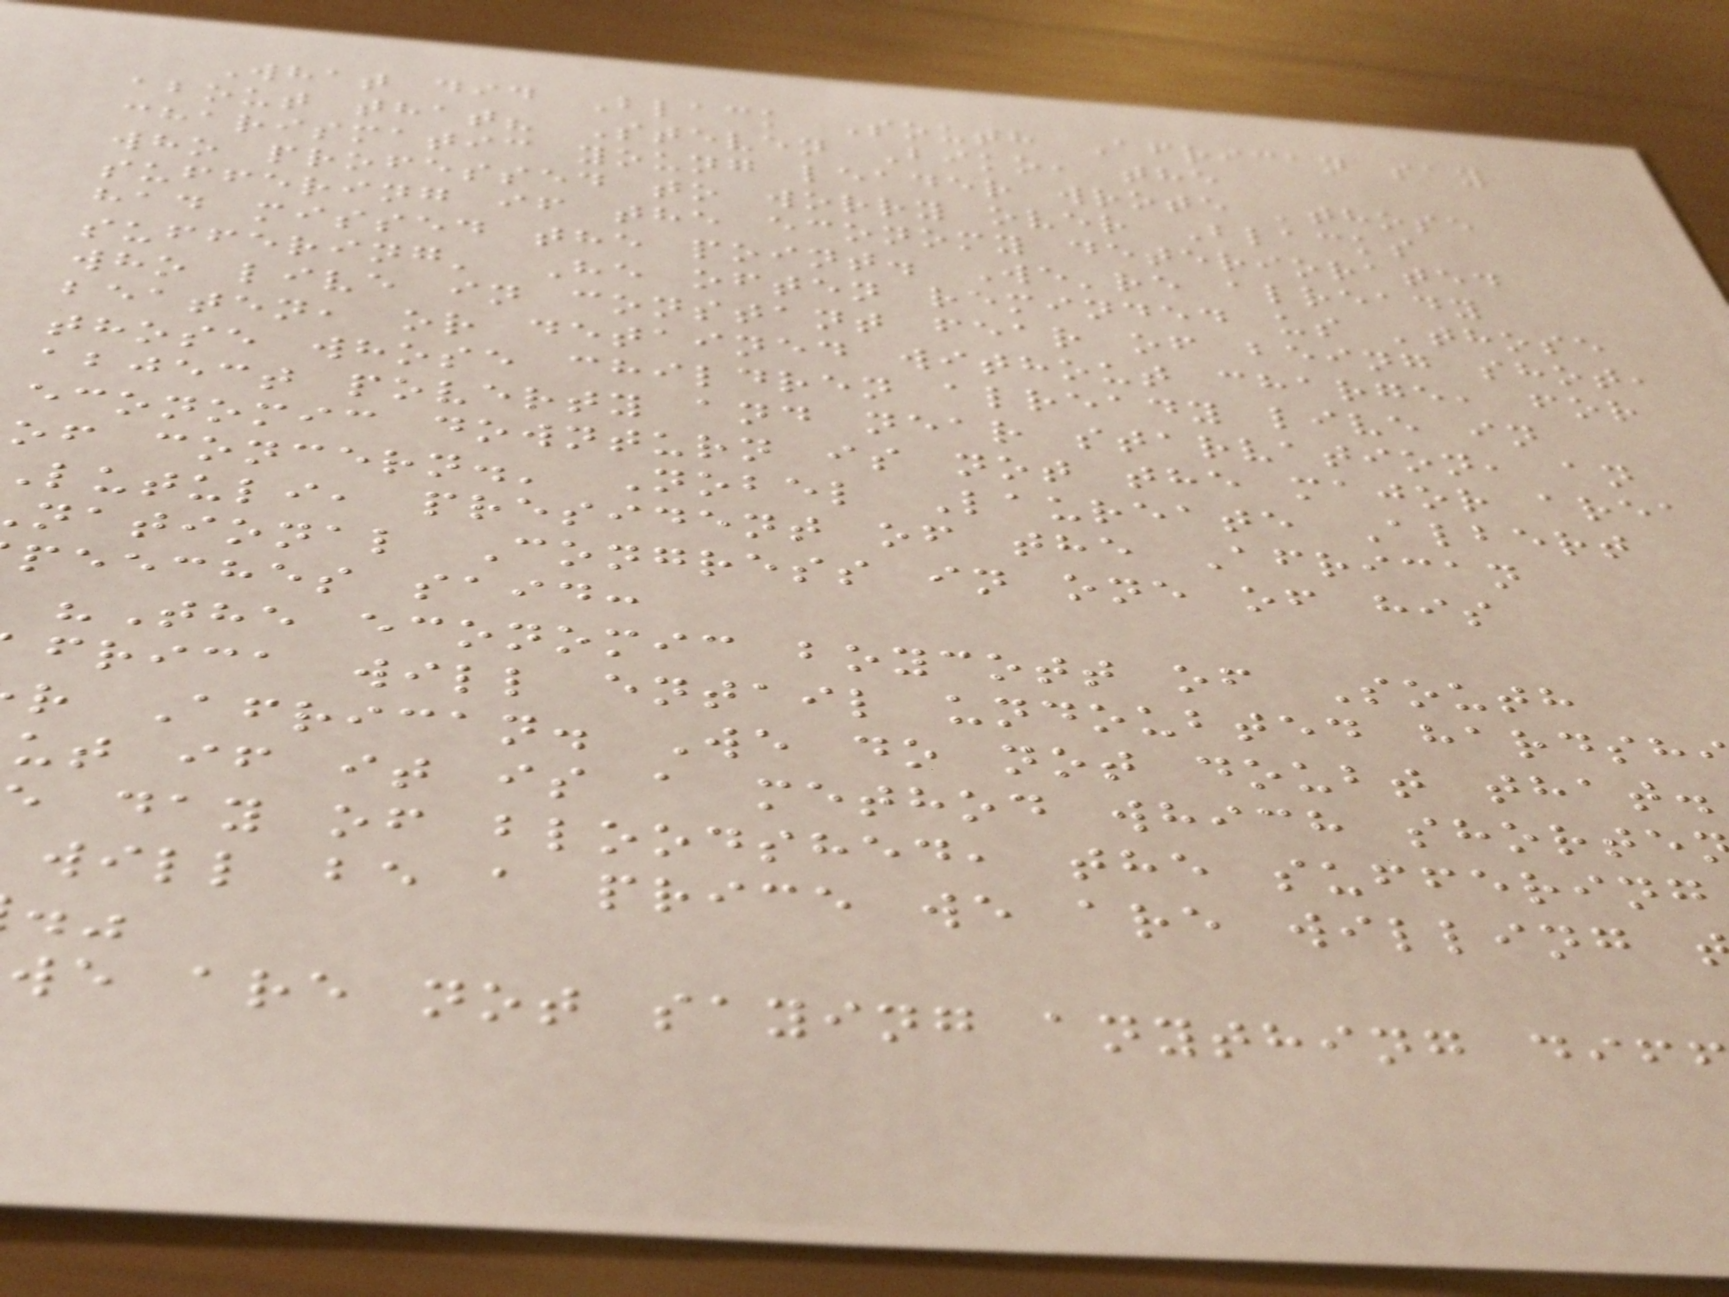What did Black South African say
about that? Steven Biko, the
charismatic young leader wrote 'those
who professed to worry over Blacks
suffering if the economy deteriorated
had missed the point. We're already
suffering' He often reminded us 'those
who live in constant fear of being shot,
beaten, or detained without charge, for
those whose children already live in
abject poverty and near starvation, an
economic downturn is not the major area
of concern.' Nobel Laureate Albert
lutuli, president of the African
national Congress in one of his
peeches said:
"The economic boycott of South
frica will entail undoubted hardsh
r African. We do not doubt that.
ut if it is a method which shorte
day of bloodshed, the suffering
will be a price we are willing
we are not saying anything dif
